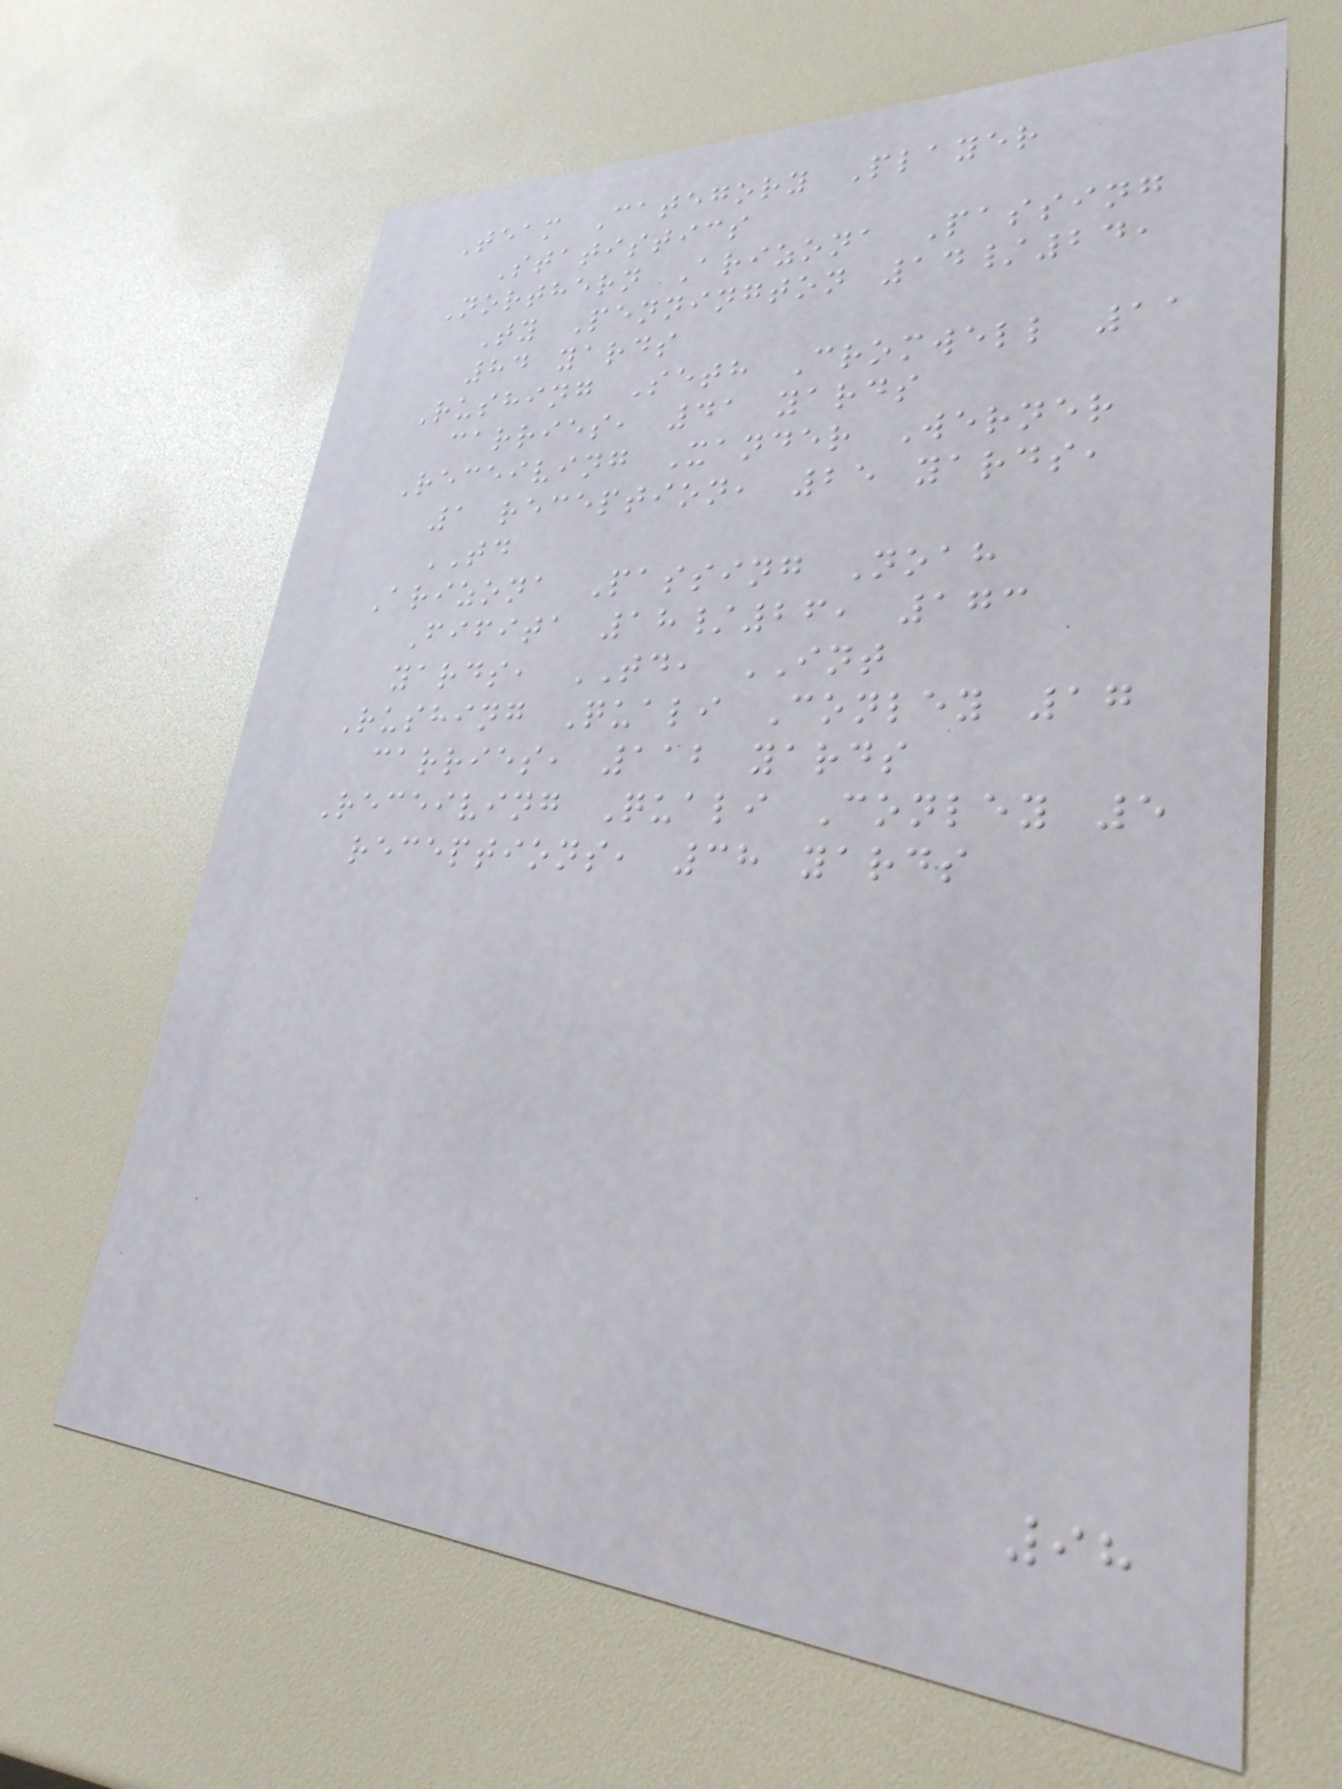Team Category Player
Statistics
Northern Arizona Passing
Ty Pennington 14/24,
84 yards
Rushing Seth Cromwell 11
carries, 41 yards
Receiving Xander Werner
1 reception, 25 yards,
TD
Arizona Passing Noah
Fifita 18/26, 173
yards, TD, INT
Rushing Quali Conley 17
carries, 112 yards
Receiving Quali Conley 5
receptions, 38 yards
98
